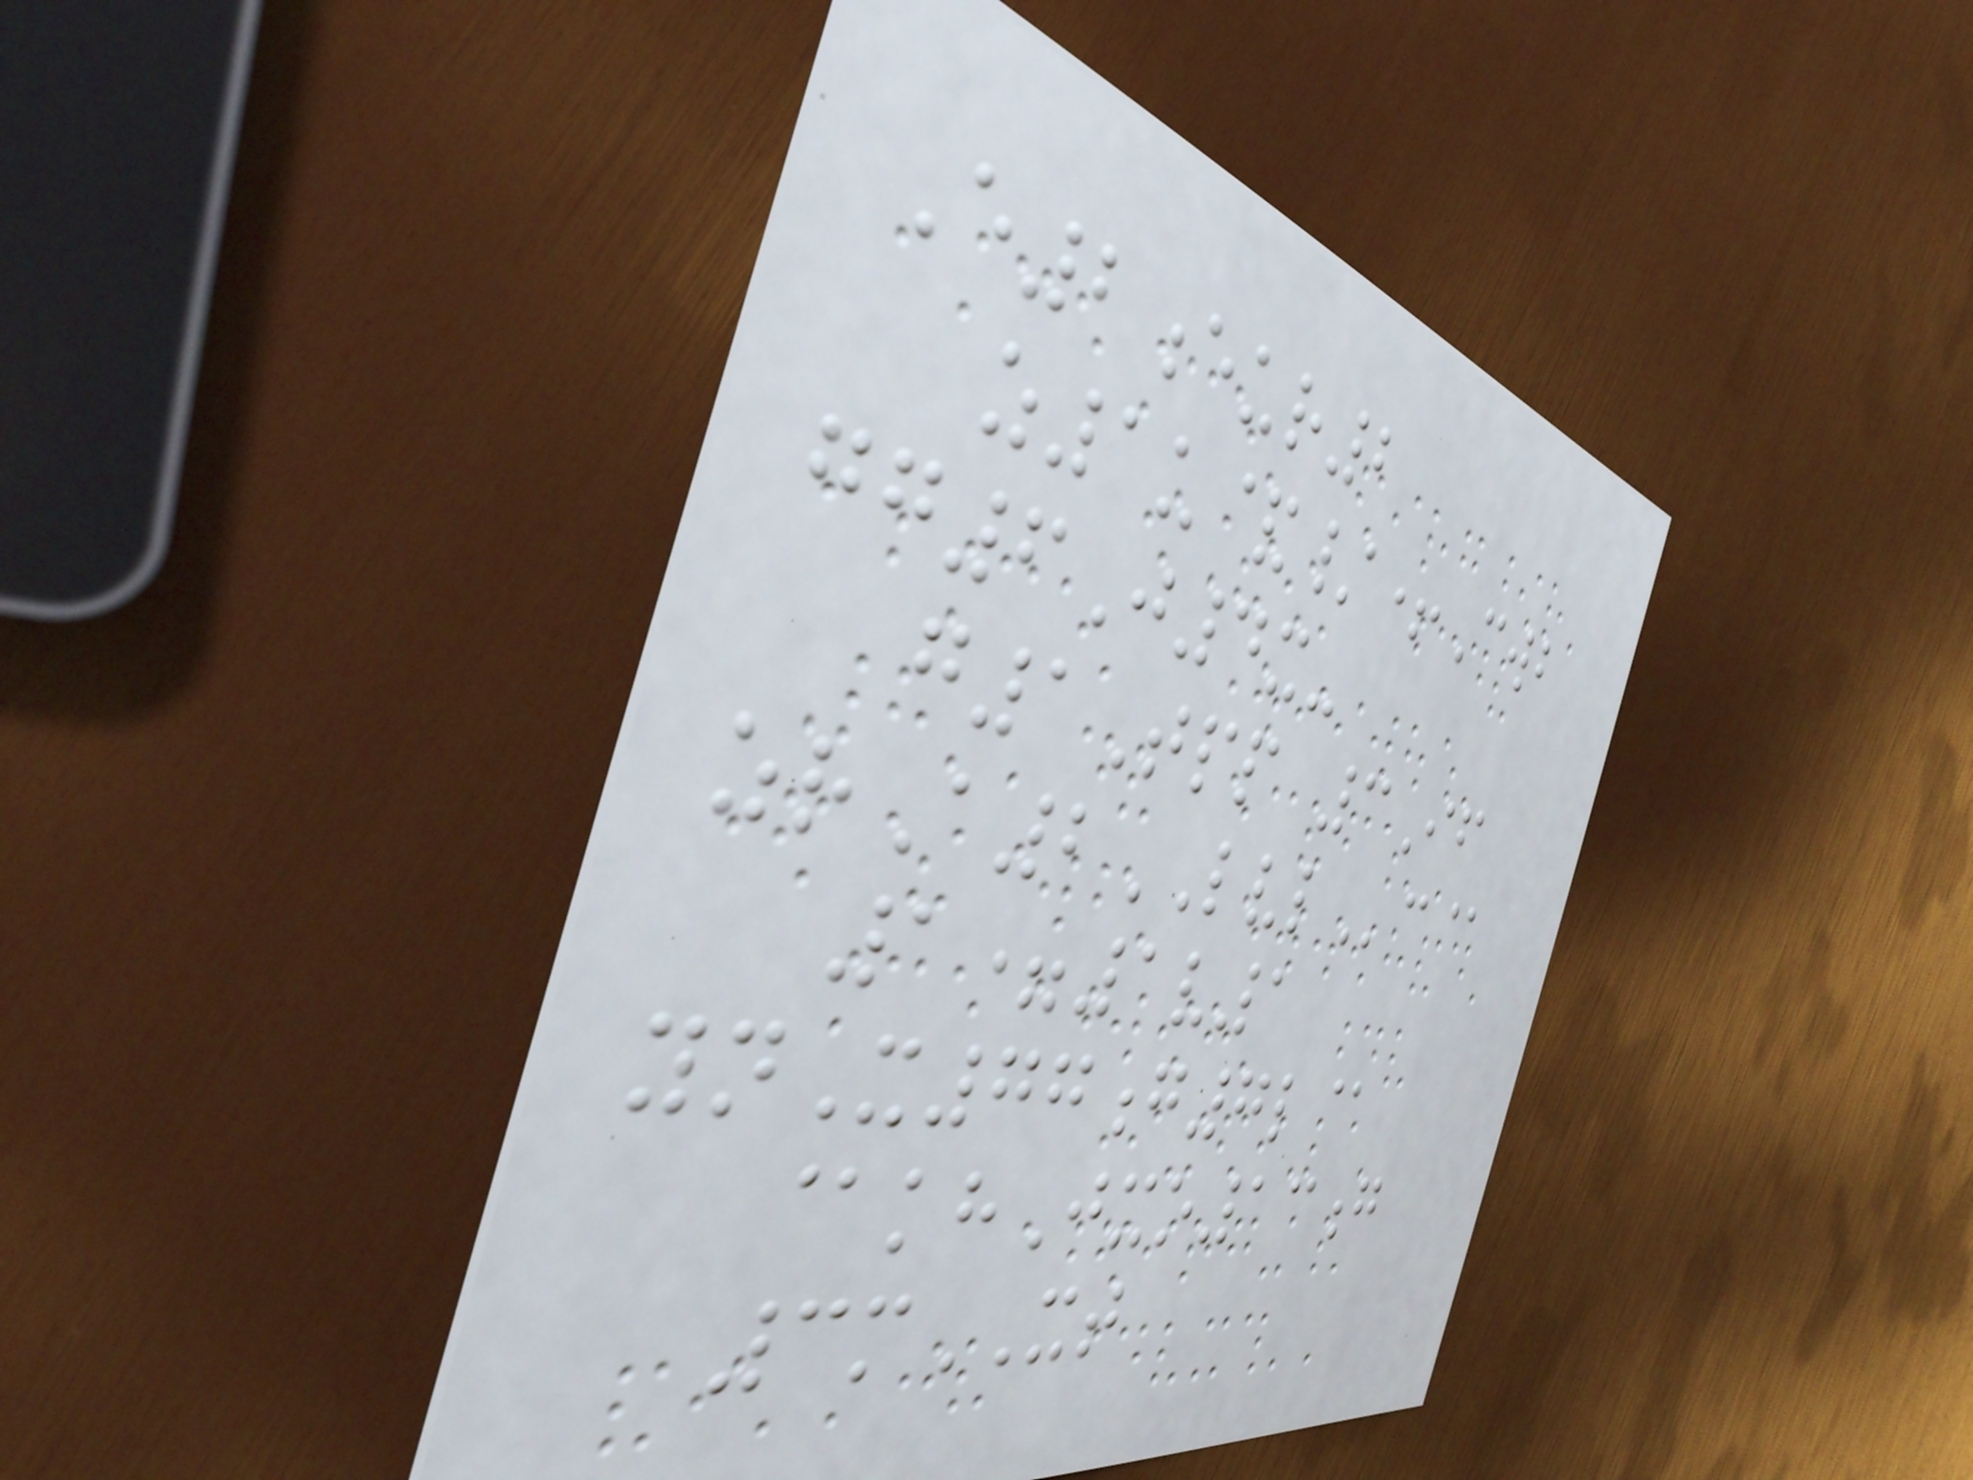E2eur2
z1u&/+Cwb
gg6J4x-
g1Tpp 3If
zrA2LVLc@
1=1v1
ynX77g7l@
@khJxo13g
3mXT
